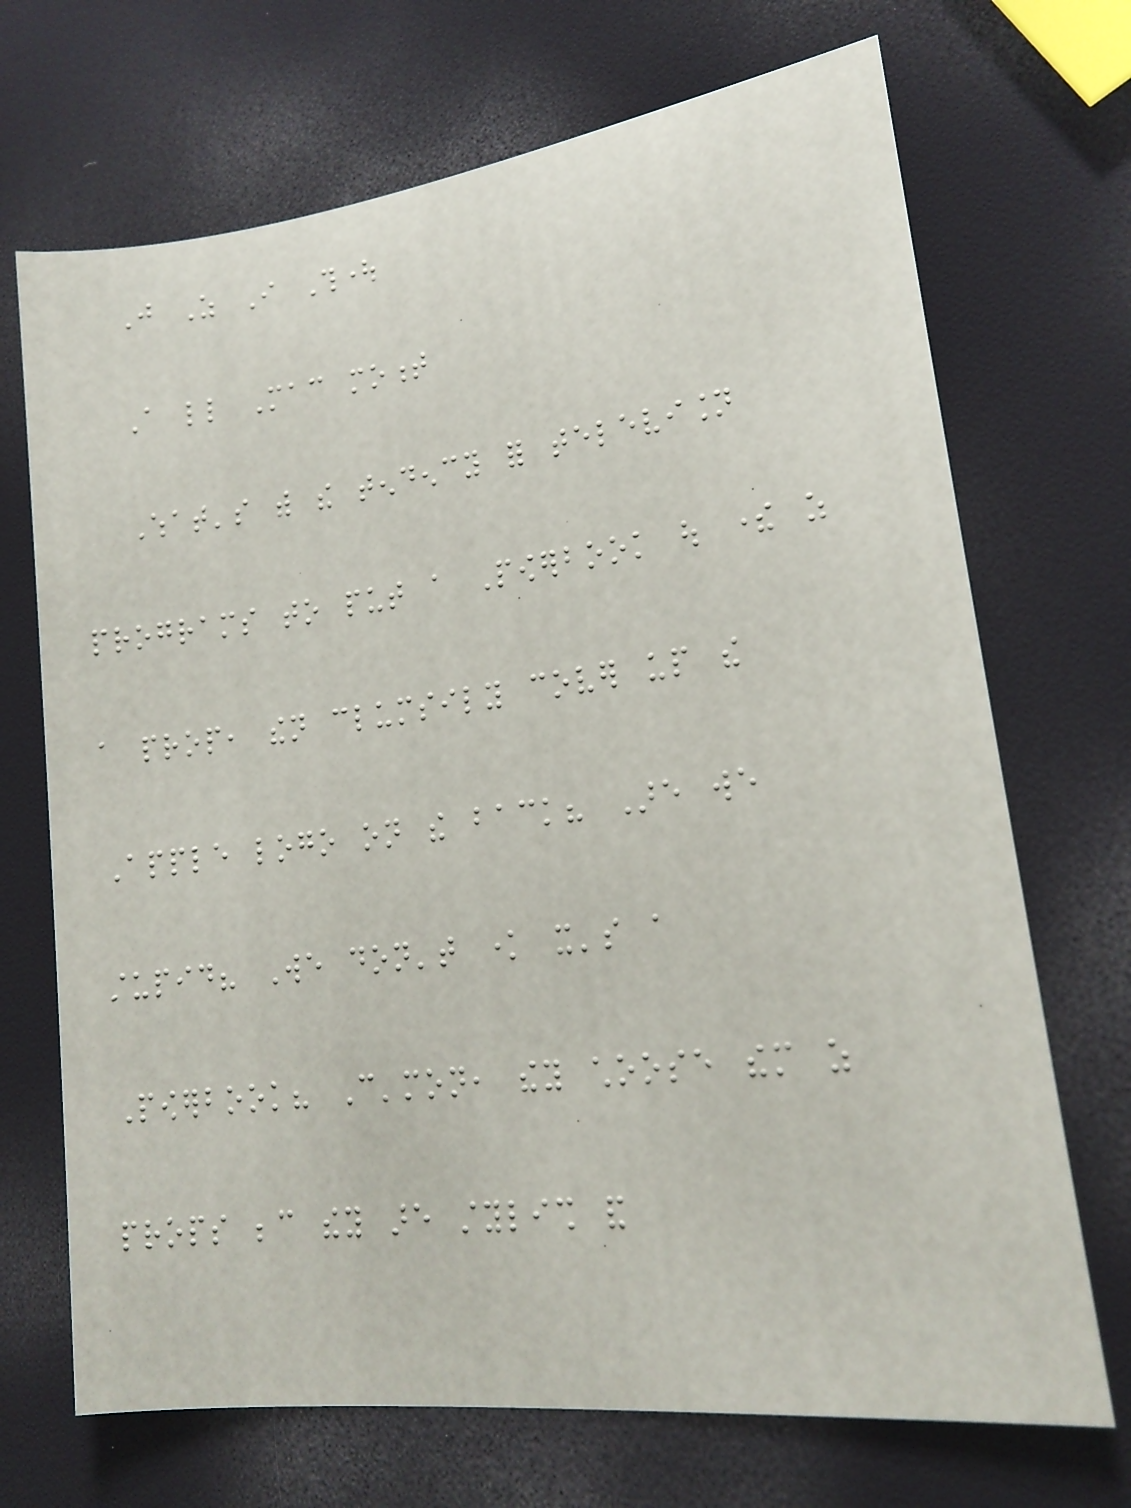Just As I Thought
A little Mac moment
What's with the tendency for television
programs to put a Powerbook out there as
a prop, then clumsily cover up the
Apple logo on the back? Are we
stupid? We don't know it's a
Powerbook? C'mon, they choose them as
props because they are stylish and
